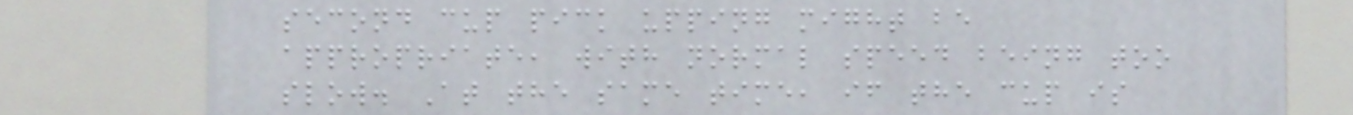second cup pick upping might be
appropriate, with normal speed being too
slow. At the same time, if the cup is
